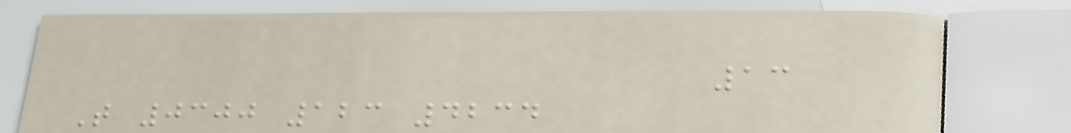13
T 0300 123 4234
